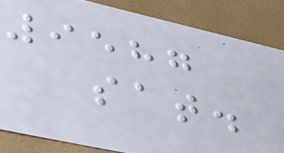9587
sat.
